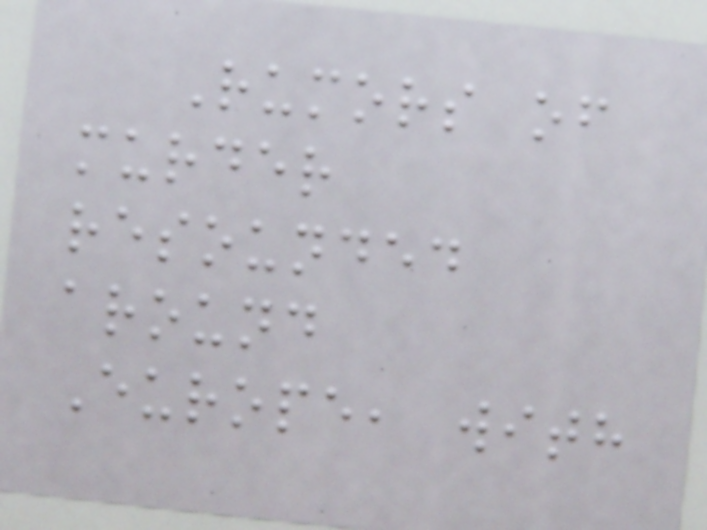Rumors of
murder
resounded
around
Europe, with
